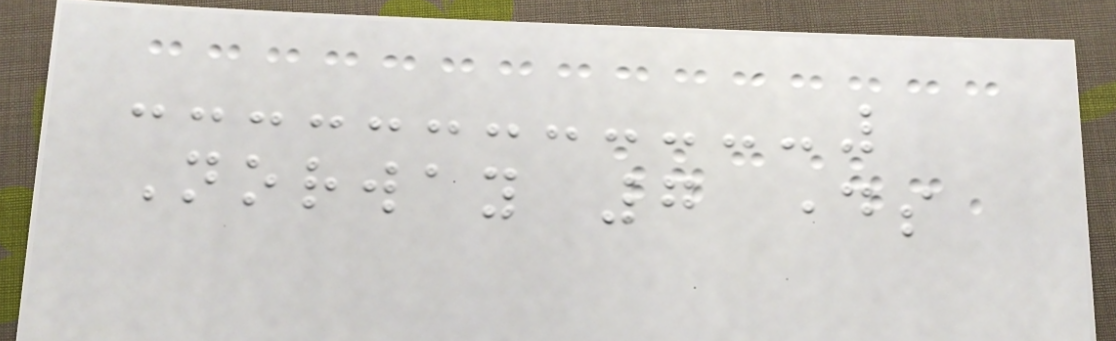Norway 7 days
